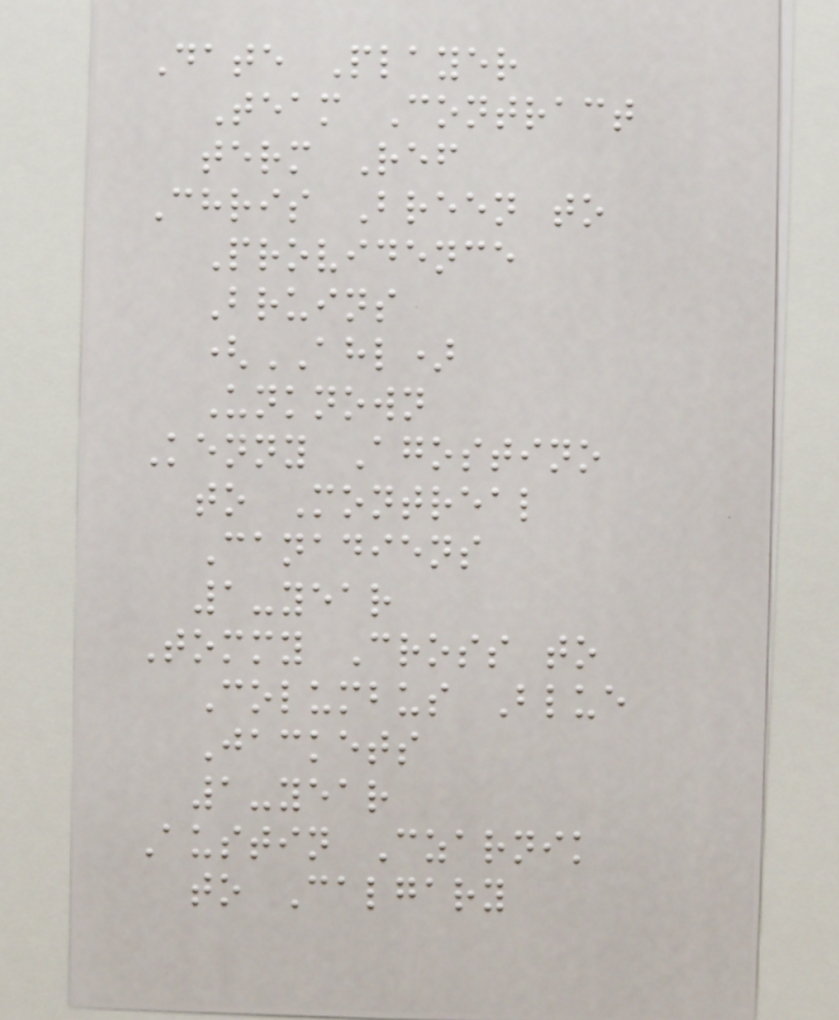Date Player
Team Contract
term Ref
Chris Breen to
Providence
Bruins
(AHL)
Unknown
Kenny Agostino
to Montreal
Canadiens
1-year
Tommy Cross to
Columbus Blue
Jackets
1-year
Austin Czarnik
to Calgary
